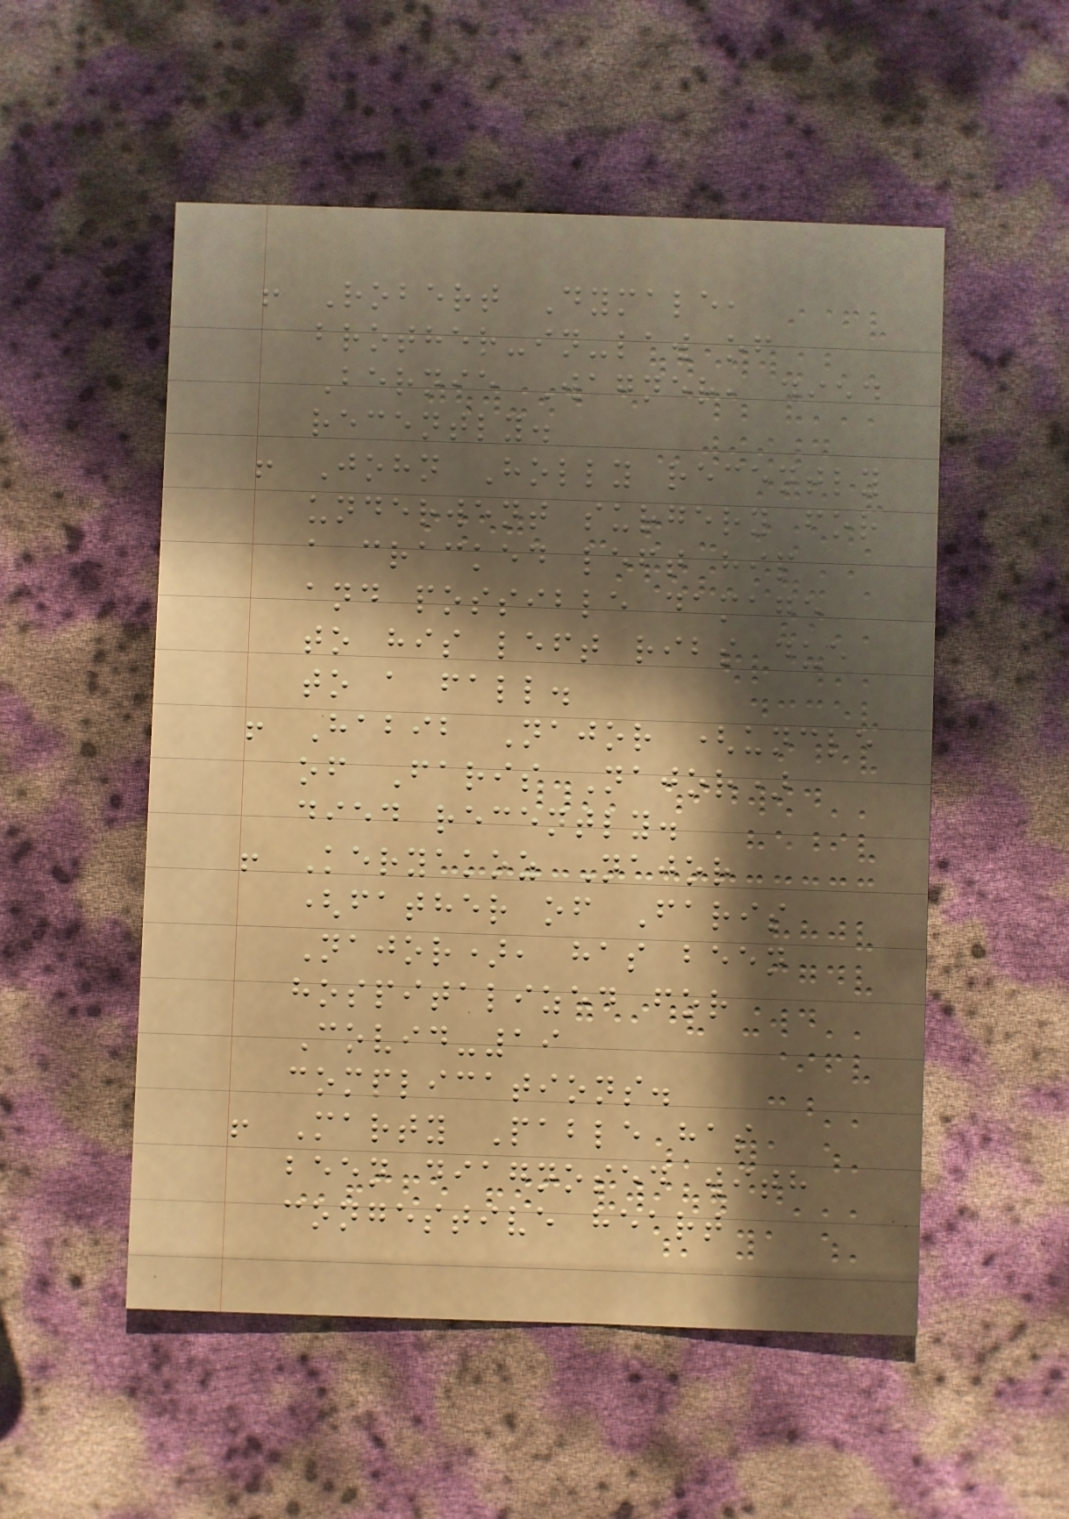! Robert Dymale,
brother-in-law of
Bernie Wagner, died
recently.
! John Holly recently
underwent surgery for
a cracked left hip
and possible damage
to his left ribs due
to a fall.
! Habib Najor (uncle
of Faris Najor)
died recently.
! Keryakoz Najor
(father of Faris
Najor), has been
hospitalized for
Covid-19
complications.
! Marty Pable has
been diagnosed with
congestive heart
